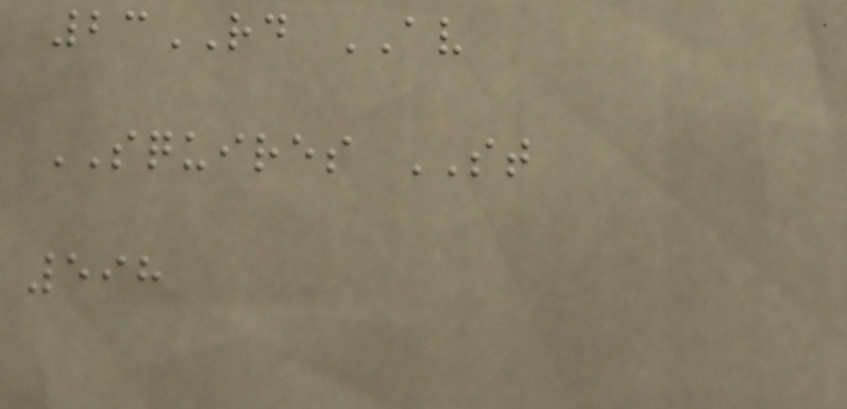23RD AV
SQUIRES ST
598
